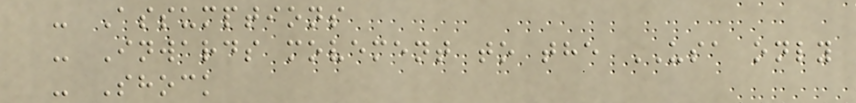- Assumptions
- Inwards movement to the USA only
- Shock
